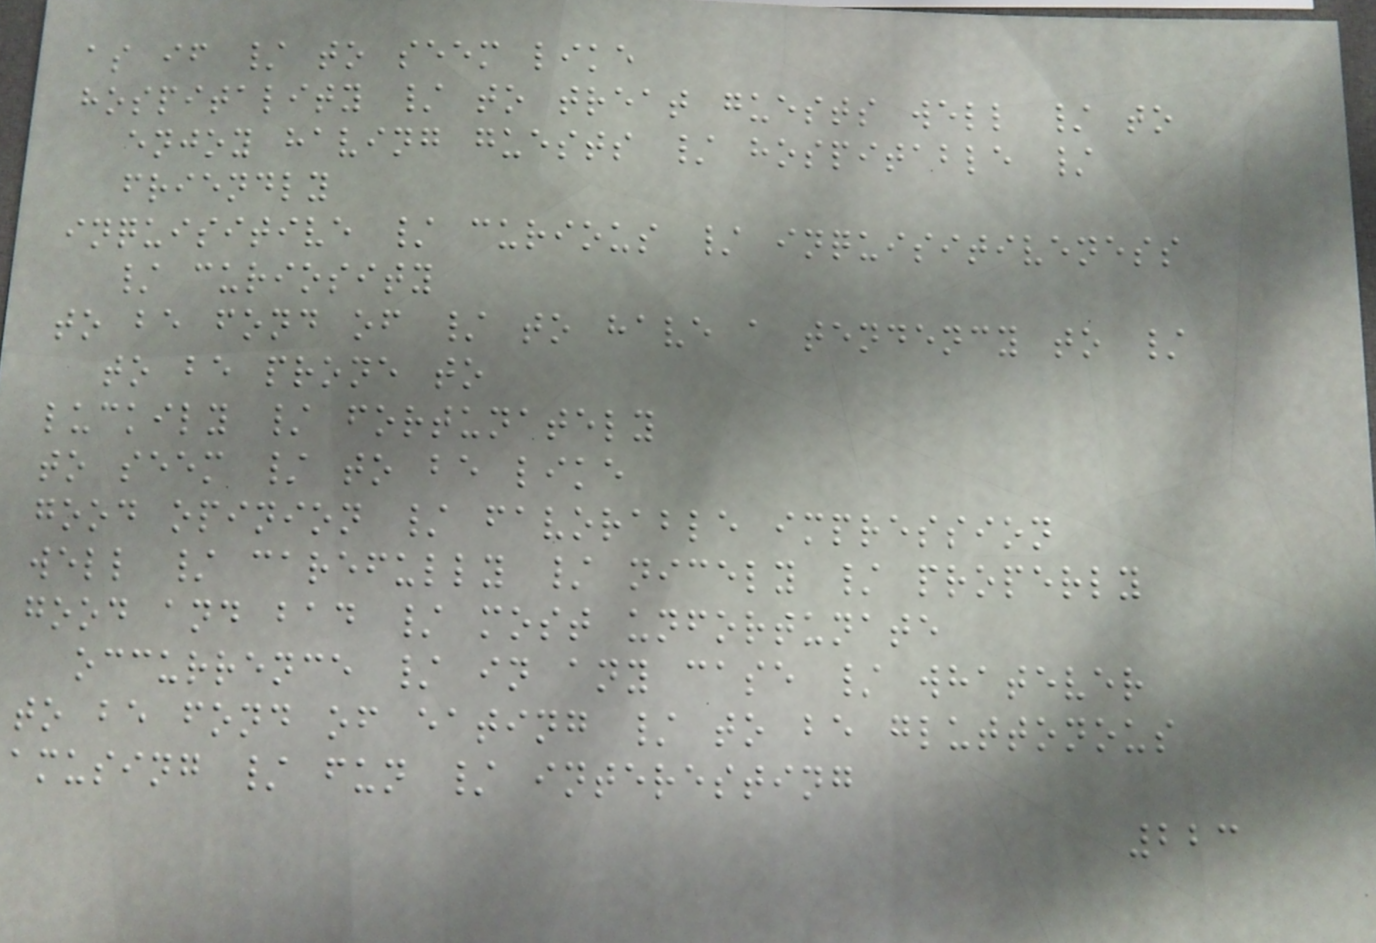as if / to seem like
hospitality / to treat guests well / to
enjoy having guests / hospitable /
friendly
inquisitive / curious / inquisitiveness
/ curiosity
to be fond of / to have a tendency to /
to be prone to
luckily / fortunately
to seem / to be like
good opinion / favorable impression
well / carefully / nicely / properly
good and bad / most unfortunate
occurrence / in any case / whatever
to be fond of eating / to be gluttonous
amusing / fun / interesting
223
